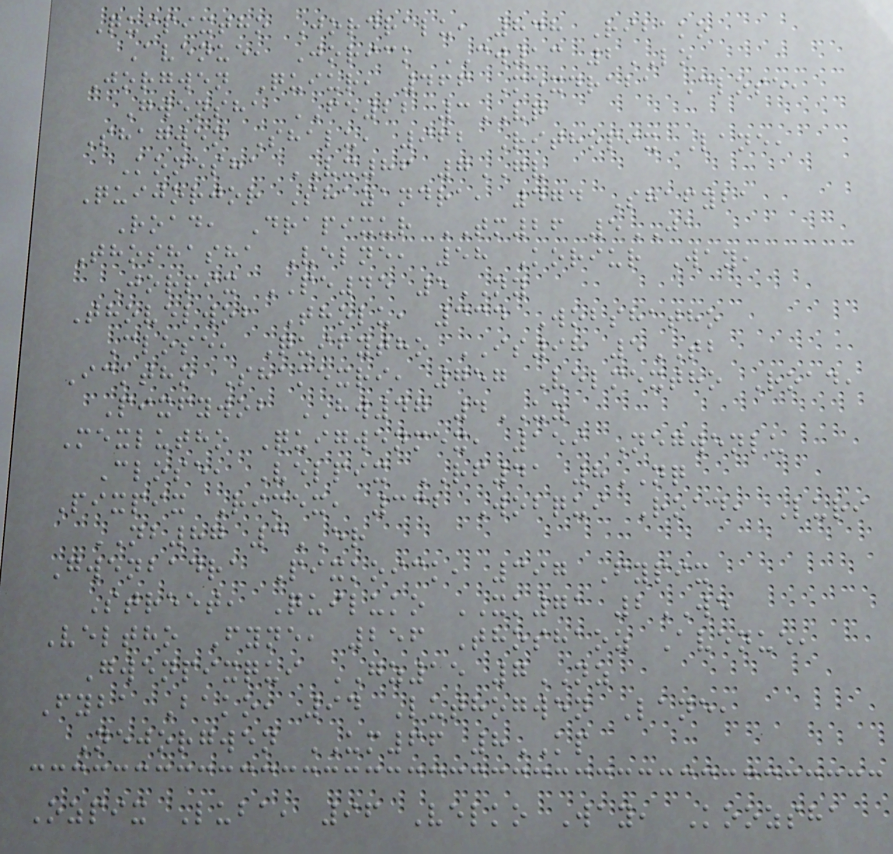Quipixtho Jordralu, 848 Ribako
Avenue, Jorick CW13 2LO
Jorgwen Quiur, 466 Mexdraba Close,
Gwensha FE22 3VQ
Shagwen Shalu, 962 Rithopix Lane,
Konesha VX86 7GV
Quijorjor Shazandra, 474 Shafyba
Road, Drapixur TM26 5JA
Thoshasha Velne, 58 Koriur Way,
Jorpix PE45 5NY
Thovelwob Tholu, 334 Wobshatho
Close, Quifytho IS98 5TB
Icktho Shamexri, 757 Velmextho Road,
Pixfywob HW47 4UZ
Mexlutho Quigwenmex, 159 Negwenlu
Close, Velpix RF41 8NQ
Pixpix Rimex, 332 Wobqui Road, Luri
NB87 3ER
Gwenbadra Pixkoick, 397 Fypix
Street, Quiluko XK71 2WE
Veltho Fyne, 256 Thoshaoz Avenue,
Gwenpixqui GZ15 7NZ
Fyba Bako, 94 Luthogwen Lane,
Nejorgwen UM66 8KP
Ozpix Luba, 96 Velko Way, Koozsha
